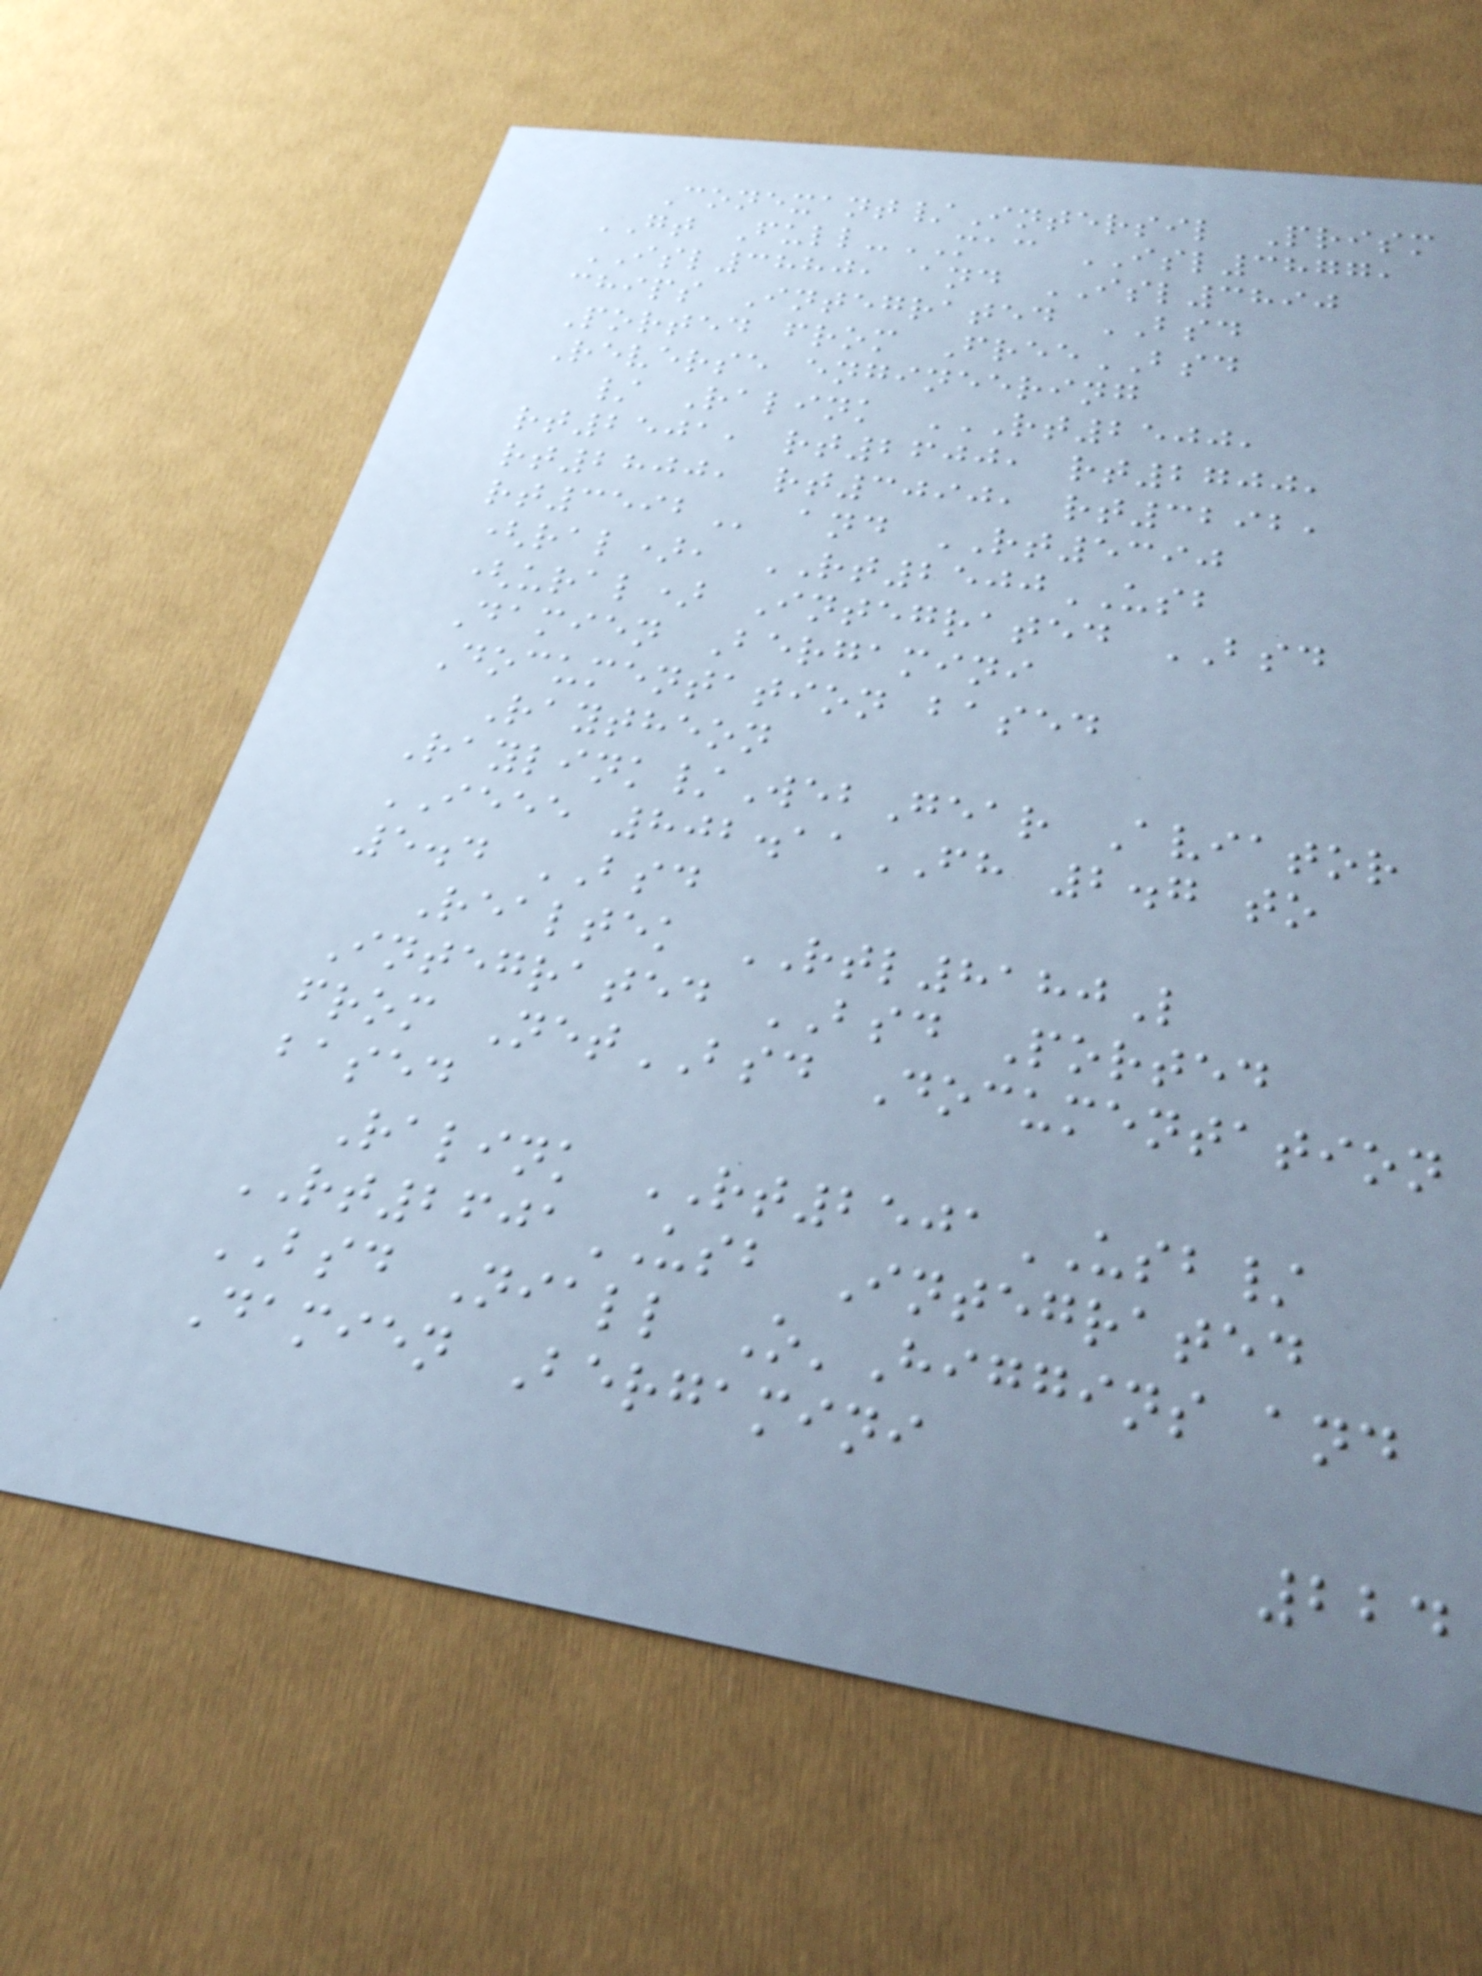Conexant/Intersil Prism
GT Full-MAC ISL3877,
ISL3880, and ISL3890
chips Integrated BSD
Ported from FreeBSD
Reverse engineering
/ Ralink RT2500,
RT2501, RT2600, RT2700,
RT2800, RT3090, RT3292,
RT3592 and RT5390
(ral), RT2500USB
(ural) Integrated BSD
Damien Bergamini
Documentation based
Raytheon
Raylink/WebGear Aviator
IEEE 802.11FH 2.7 to
5.4 BSD
Realtek RTL8180L
Integrated BSD Ported
from NetBSD Documentation
based
Ralink RT2501USB/
RT2601USB Integrated
BSD Niall O'Higgins and
Damien Bergamini
224
